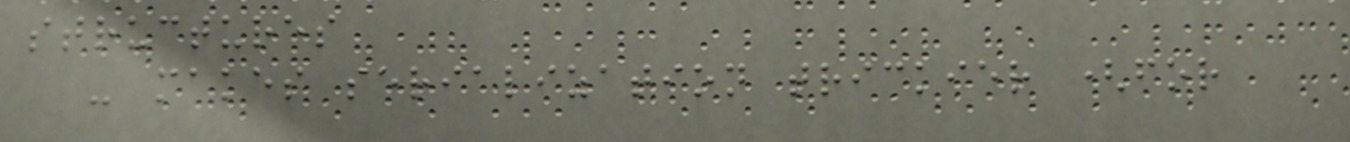structures
- makes serialization trickier (for
